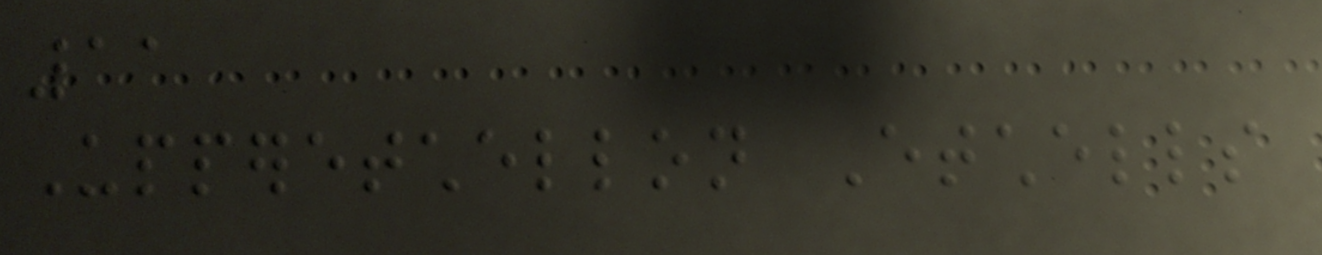11
Upperetchellon Etchells
